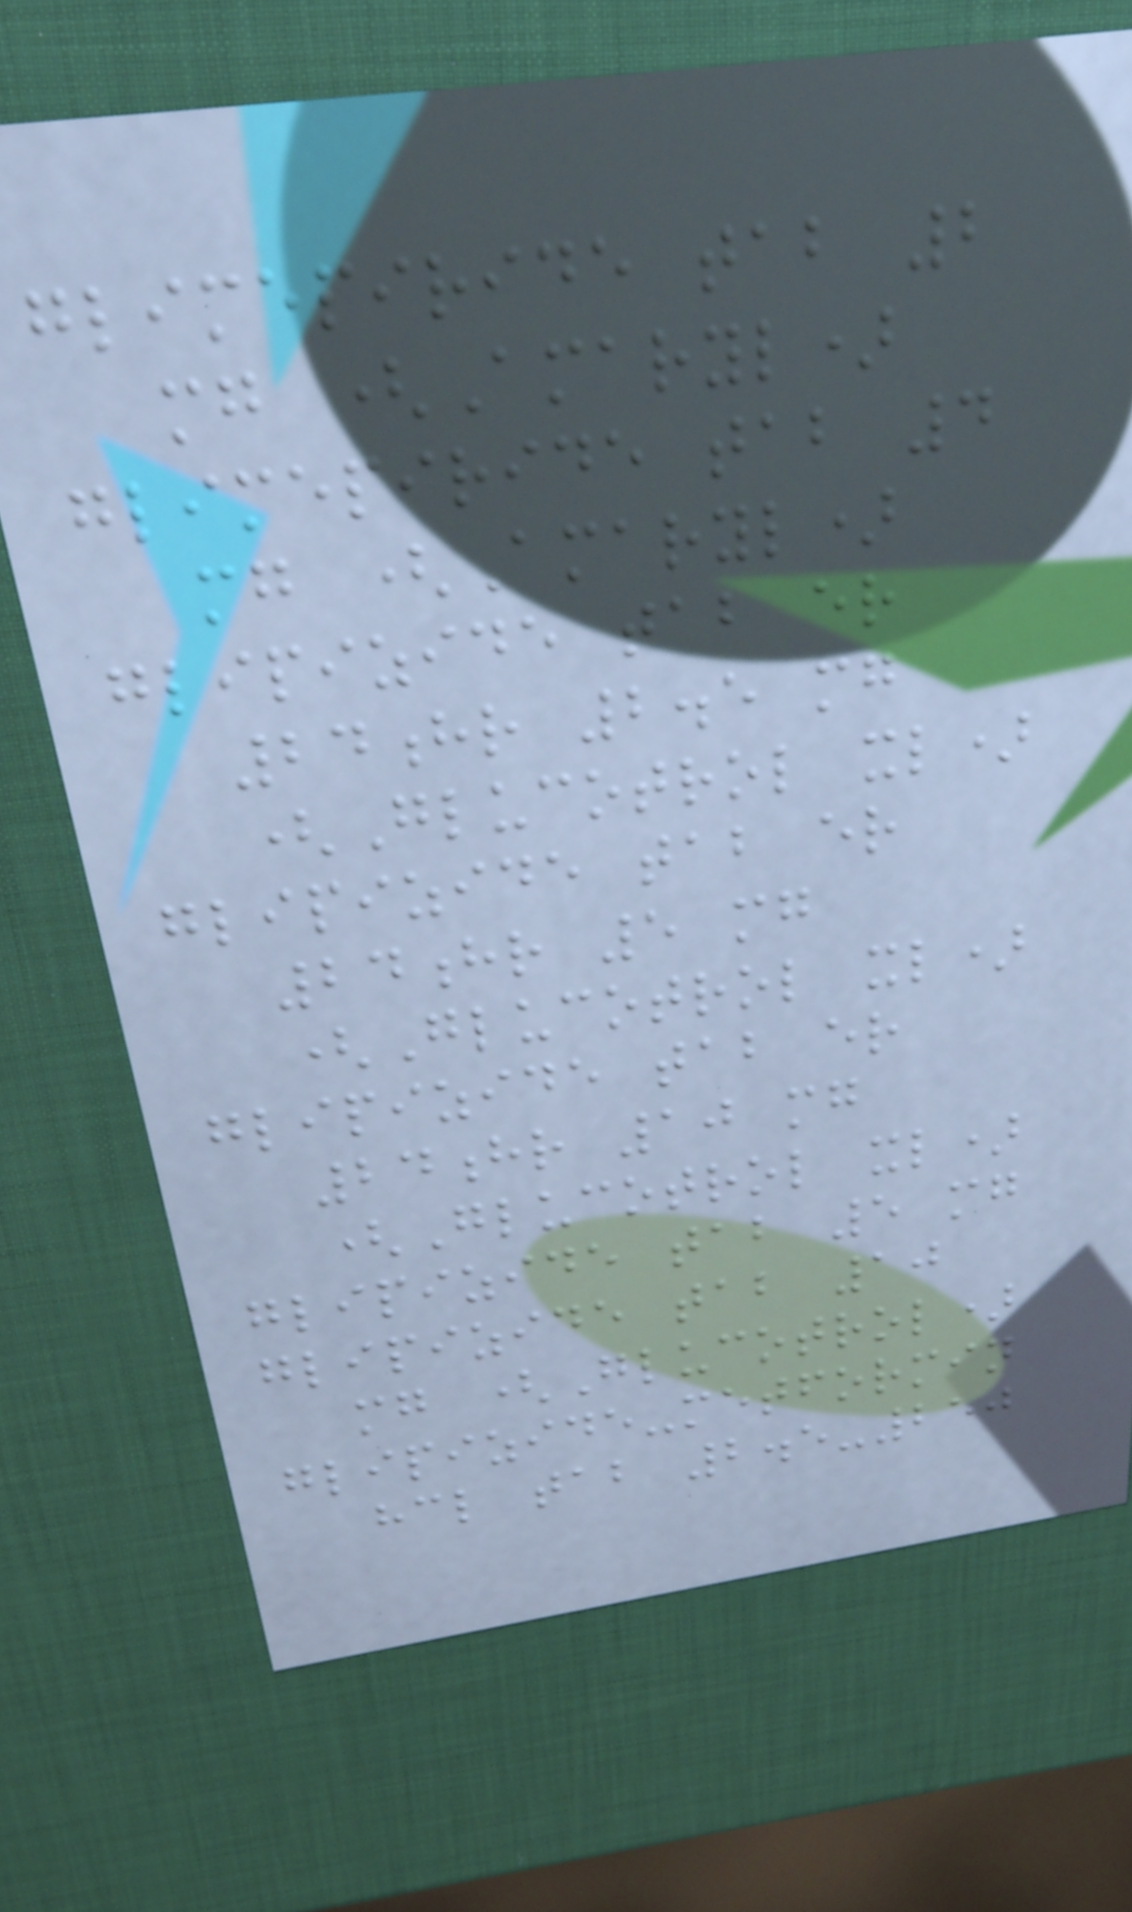glimepiride tab 2
mg (Amaryl)
glimepiride tab 4
mg (Amaryl)
glipizide tab er
24hr 2.5 mg
(Glucotrol xl)
glipizide tab er
24hr 5 mg
(Glucotrol xl)
glipizide tab er
24hr 10 mg
(Glucotrol xl)
glipizide tab 5 mg
glipizide tab 10
mg (Glucotrol)
glipizide-metformin
hcl tab 2.5-250
